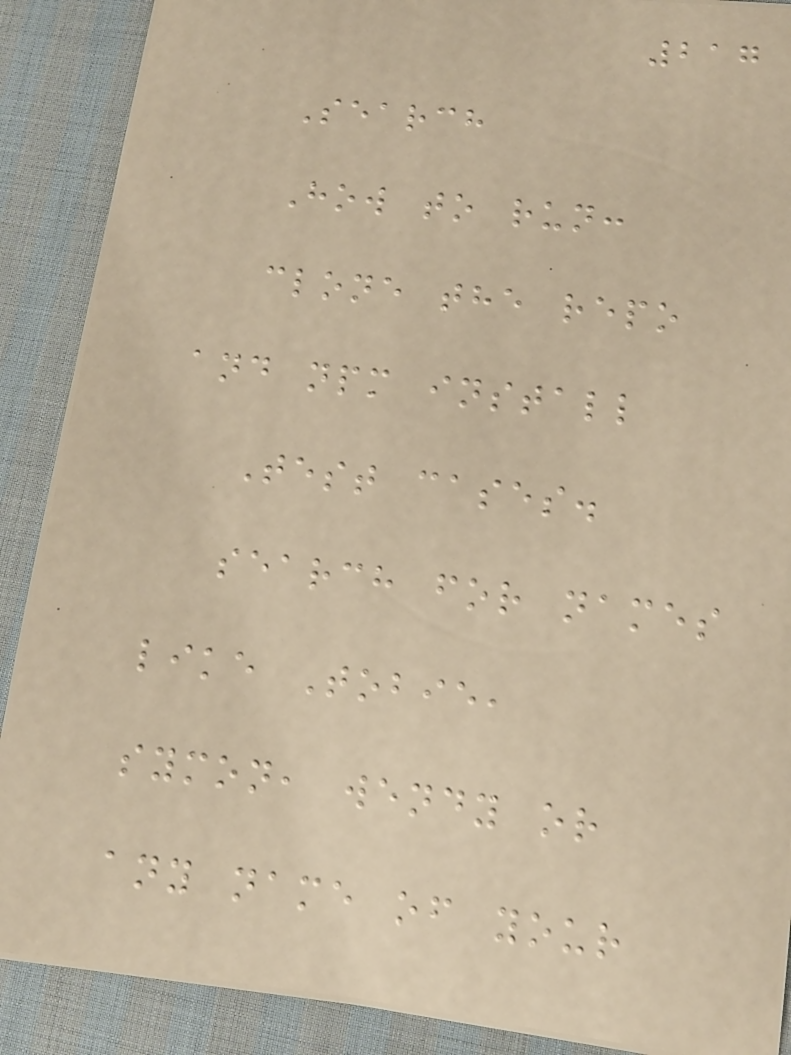217
Search
How to run:
clone the repo
and npm install
Test cases.
search for names
like Tobie,
symon, wendy or
any name of your
